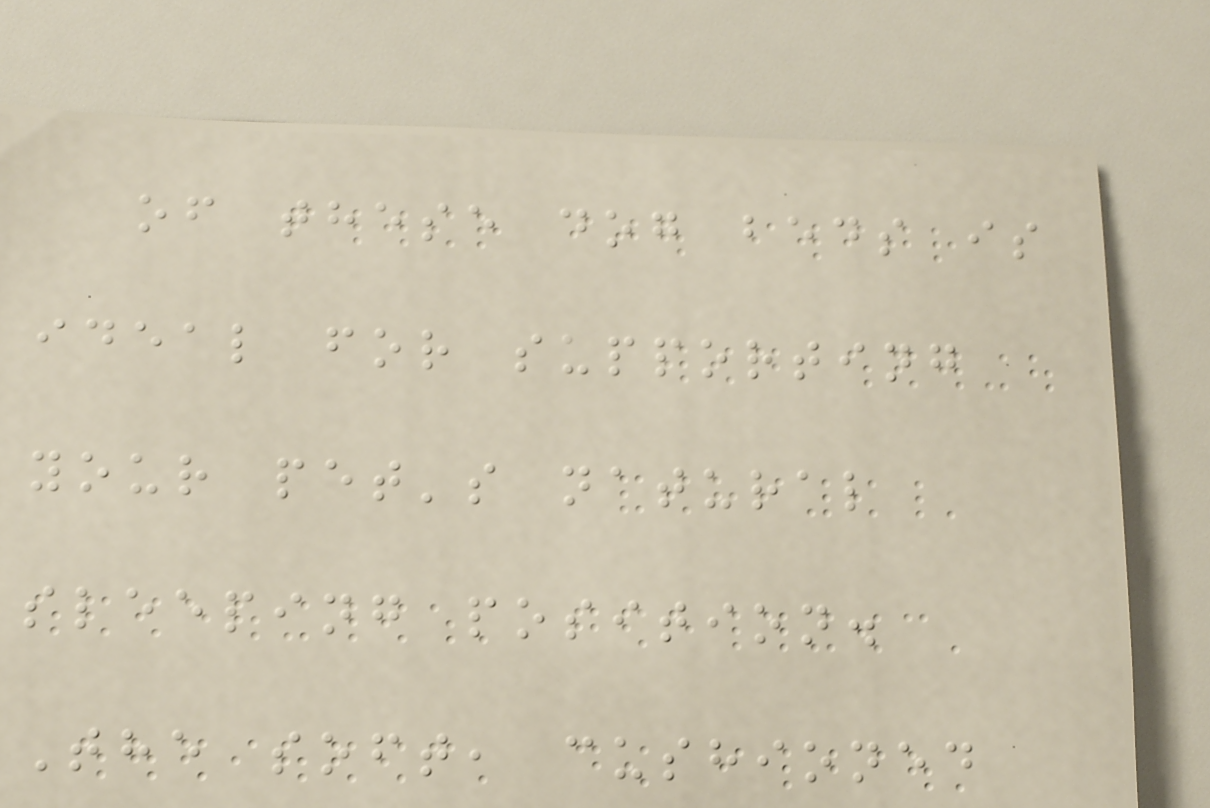of these dog beds is
ideal for supporting
your pet's natural
sleeping position.
The soft, cushioned
